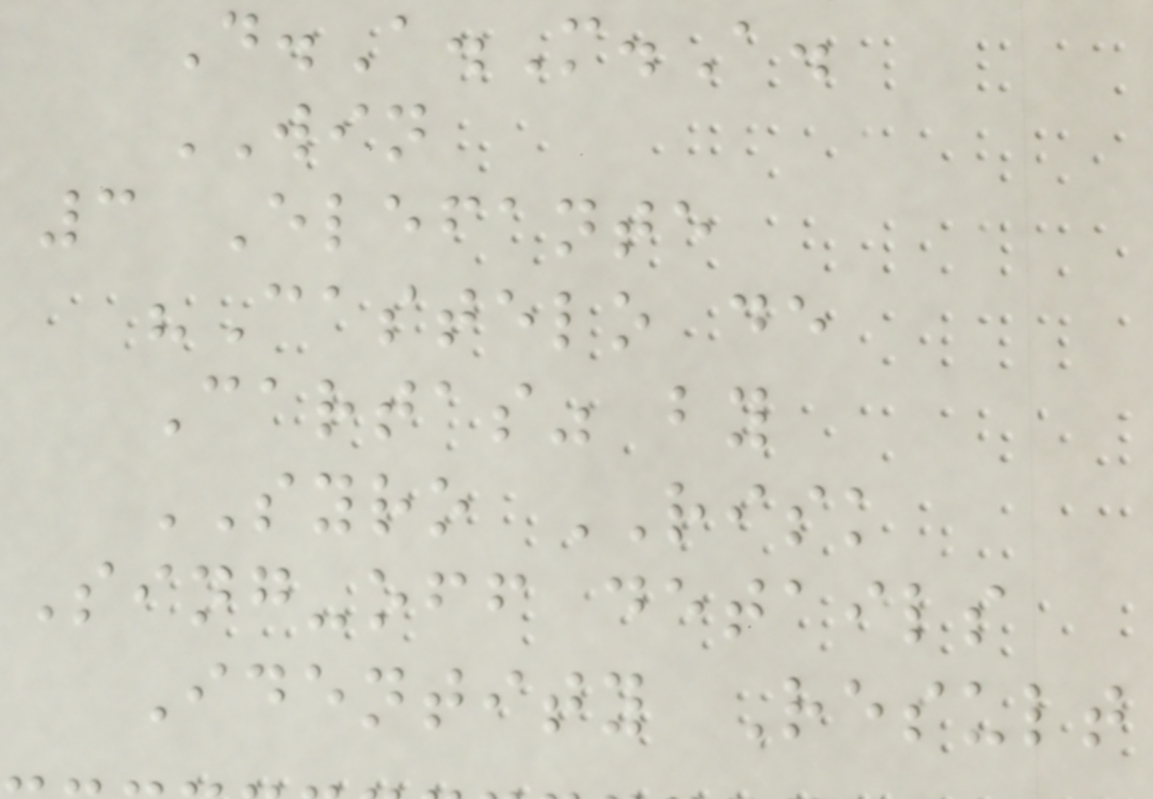D.A.M.A.
WIN
3 Elefante
"Castelo de
Cartas" by
SYRO RISK
Sing-off details
Identity Result
